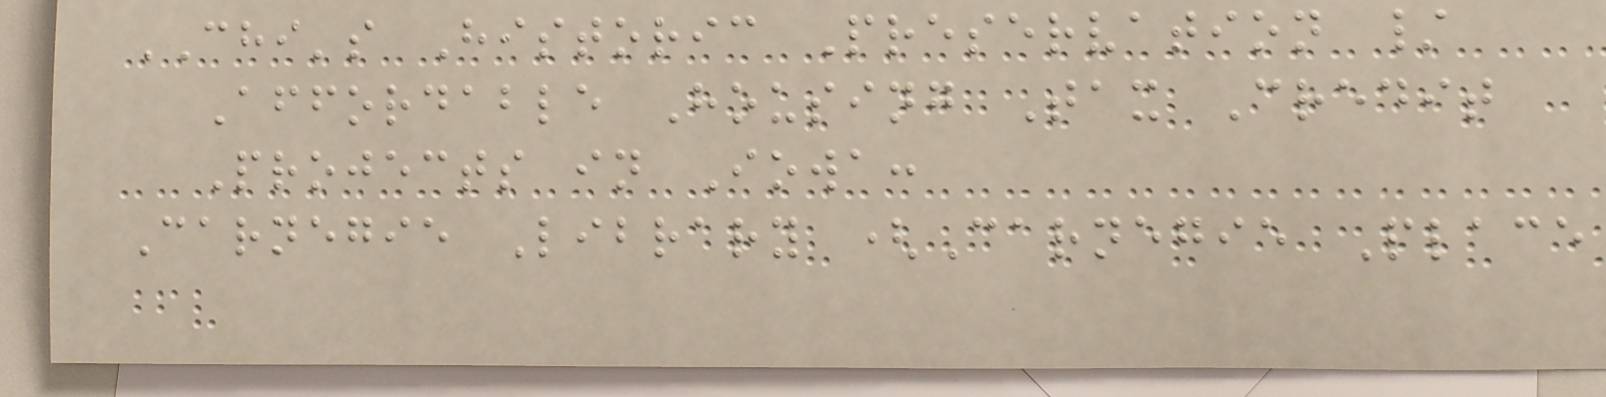CHI's Historic Preservation /
Affordable Housing Tax Credit
Projects in Iowa:
Carnegie Library (Carnegie Place
